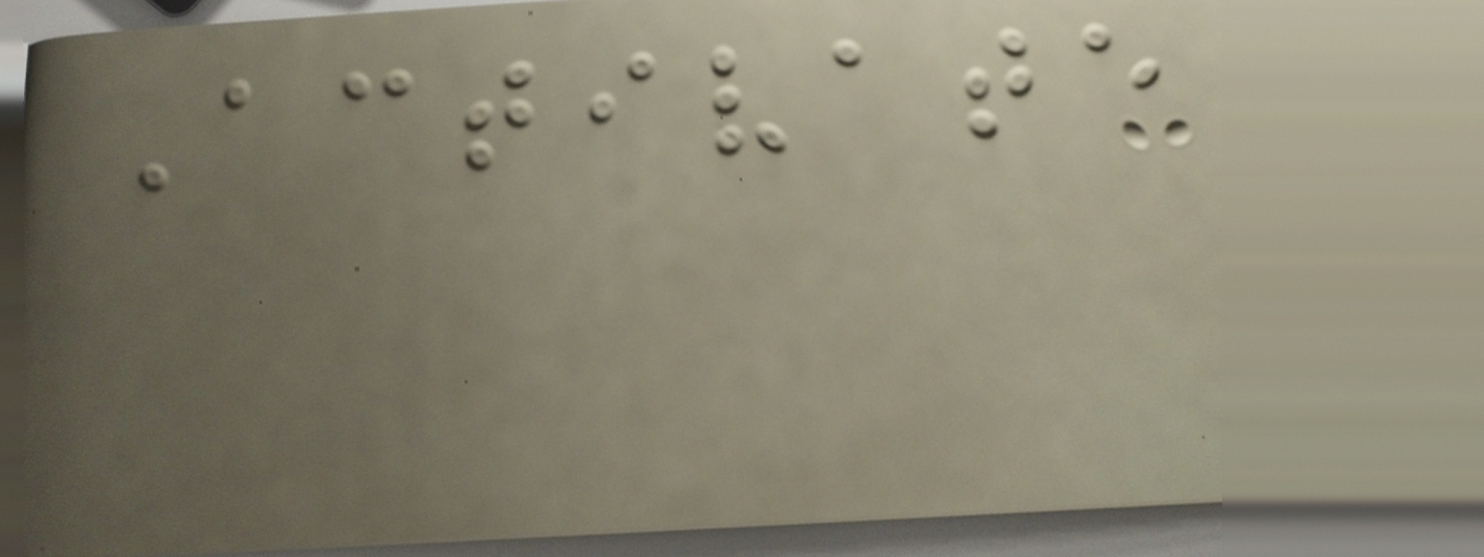Activate
